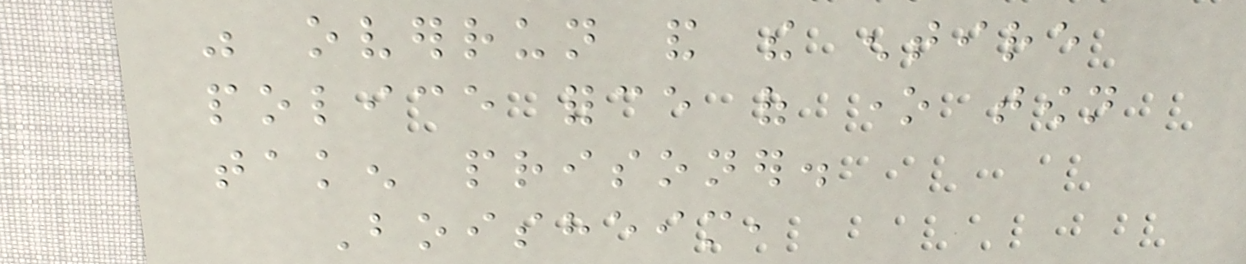was overrun and the entire
police force of one town
taken prisoner.
Boisheim,
